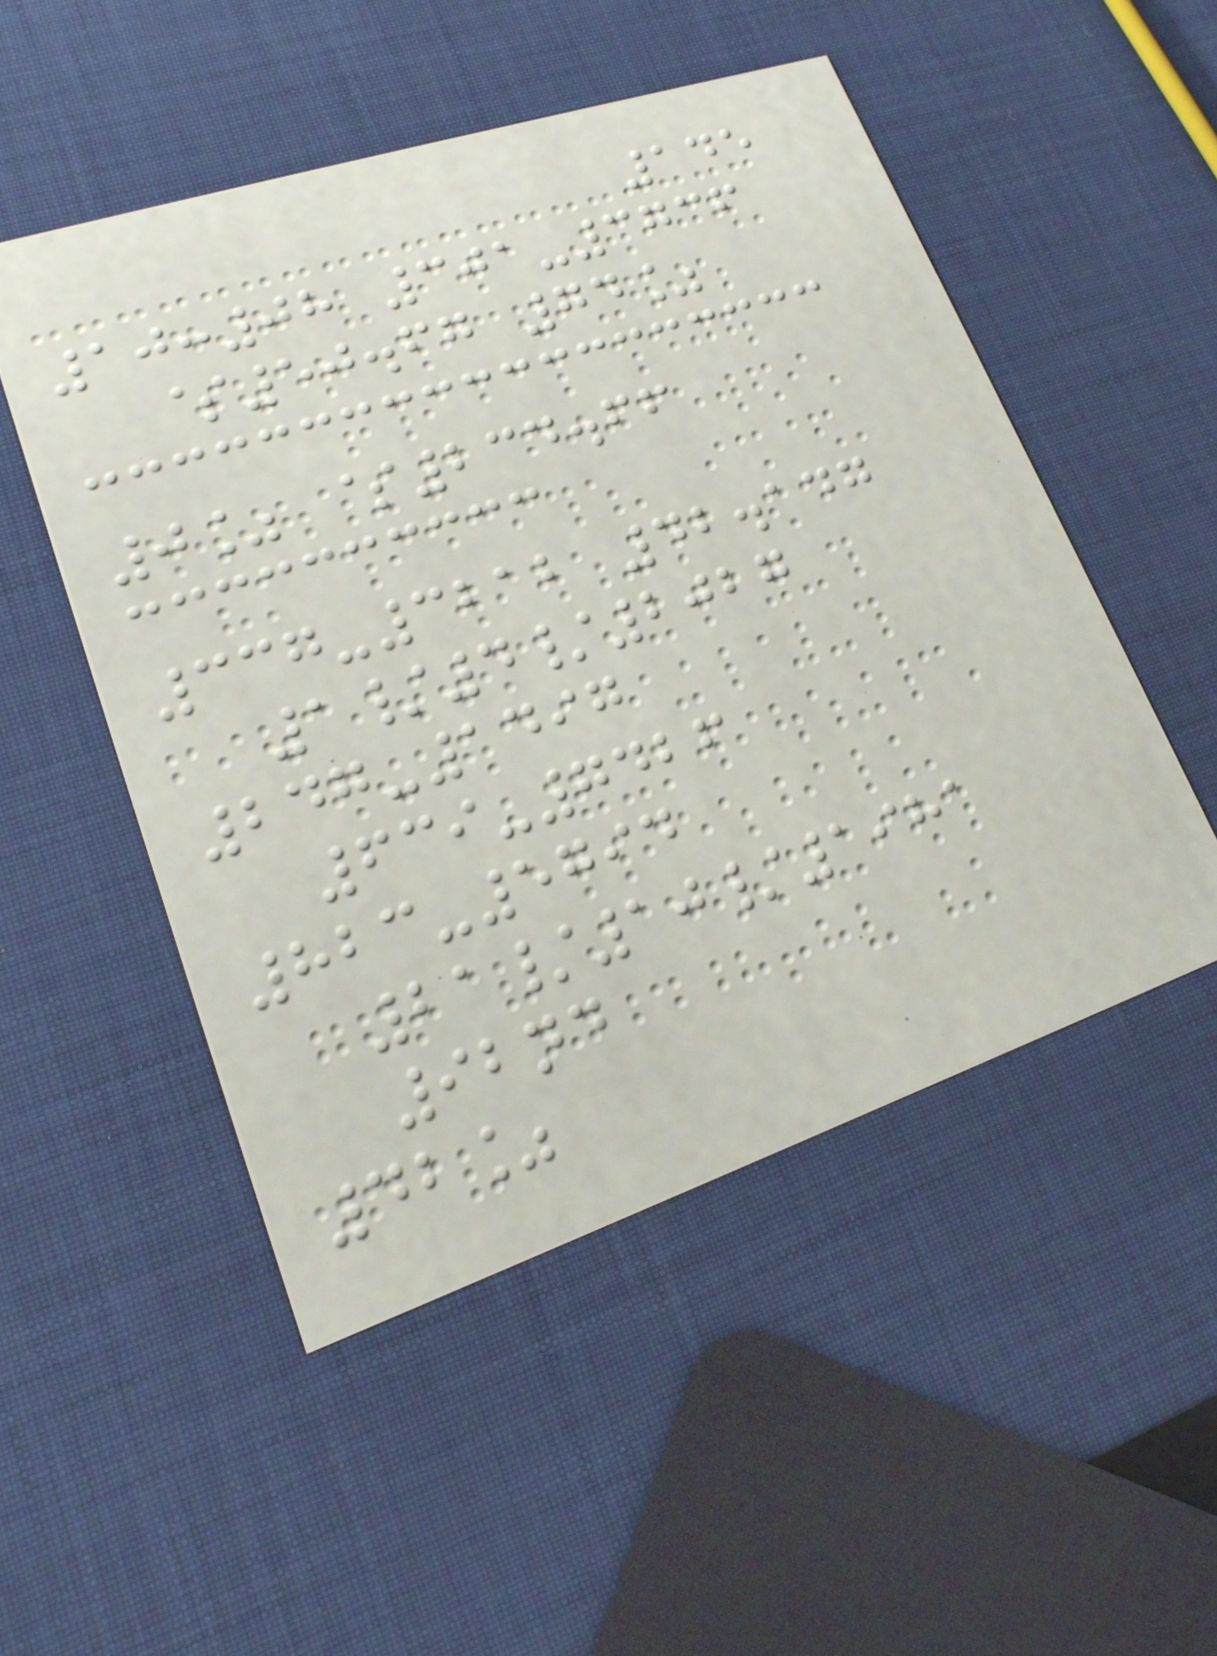145
10:08 301-3736
$50.67 74%
0% $234.66
337-3212 42.147
1/4/2027
247-1497
639-7426
823-5794
21/10/1981
92nd
42%
